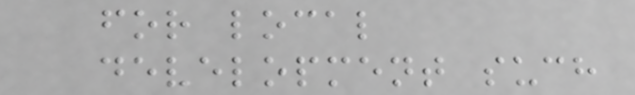for local
development such
